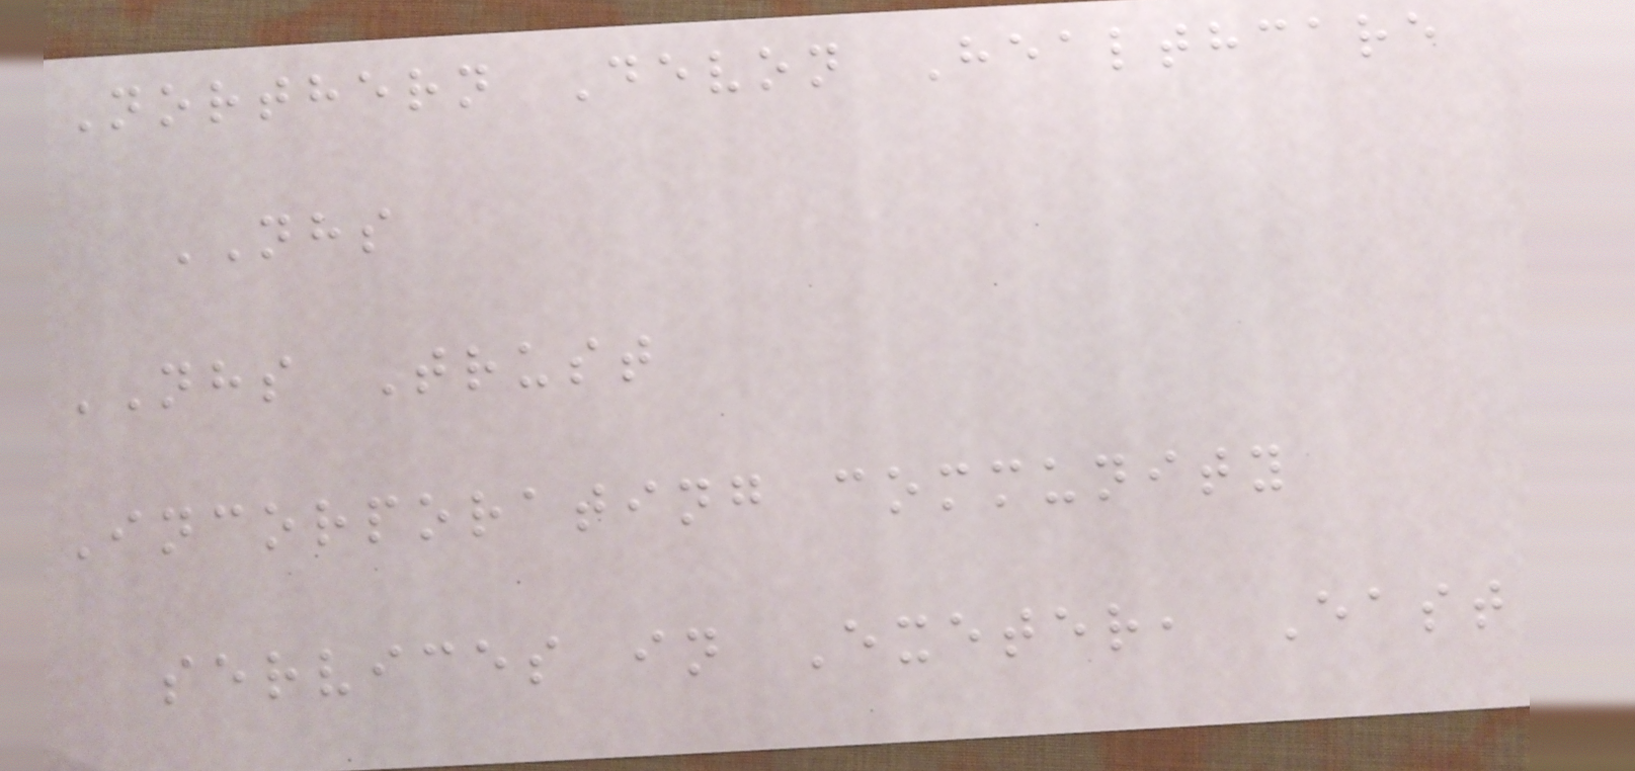Northern Devon Healthcare
NHS
NHS Trust
Incorporating community
services in Exeter, East
